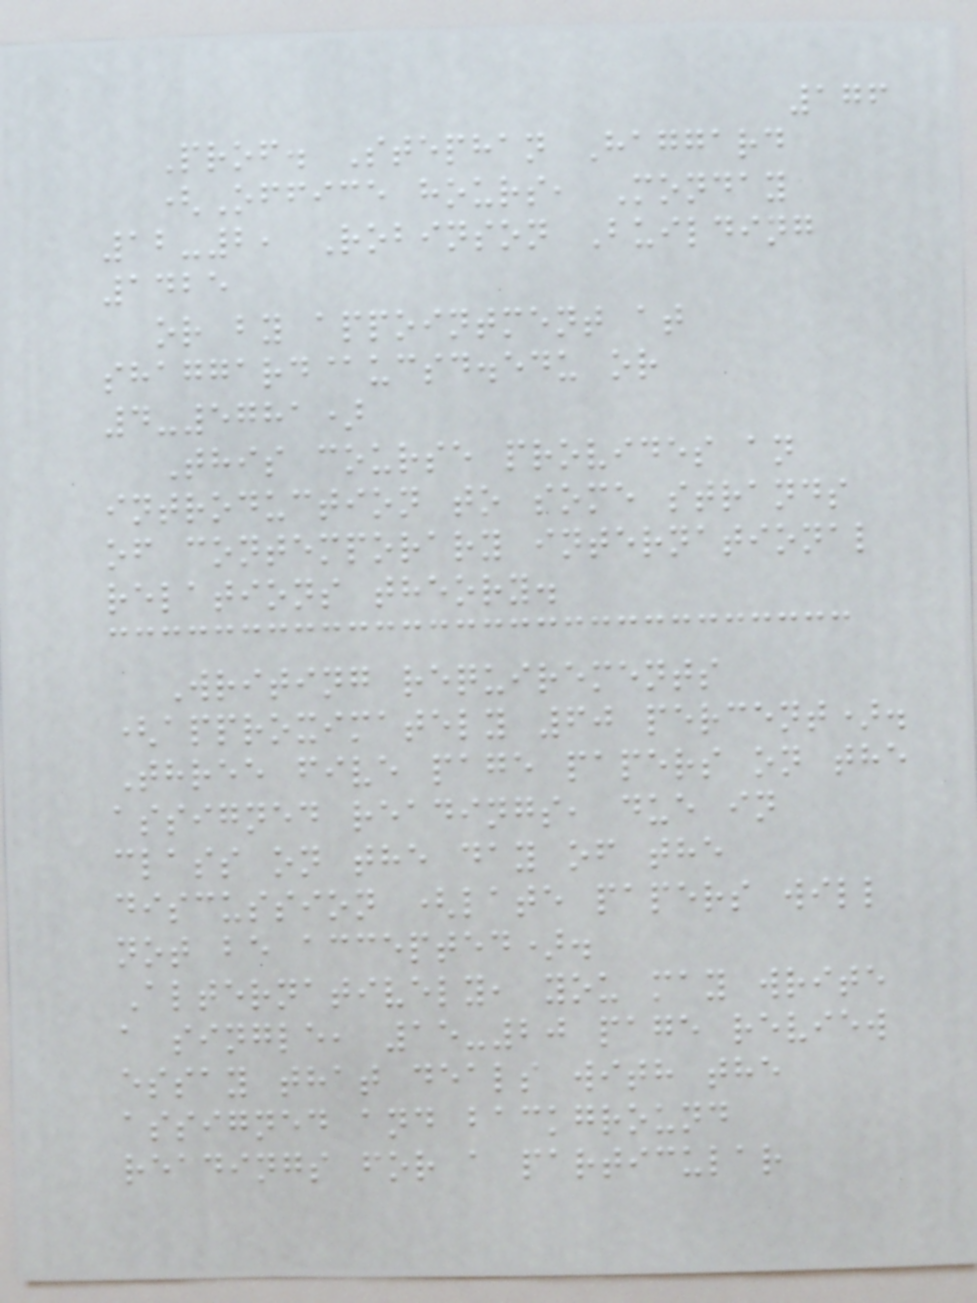176
Prof. Stephan Haggard
(Office hours, Monday
12-2, Robinson Building
1425
or by appointment at
shaggard@ucsd.edu or
4-5781)
This course provides an
introduction to some strands
of contemporary international
relations theory.
Writing requirements
(approximately 60 percent).
Three five page papers on the
assigned readings, due in
class on the day of the
discussion (late papers will
not be accepted).
Alternatively, you may write
a single, 15-20 page review
essay that deals with the
assigned and background
readings for a particular
